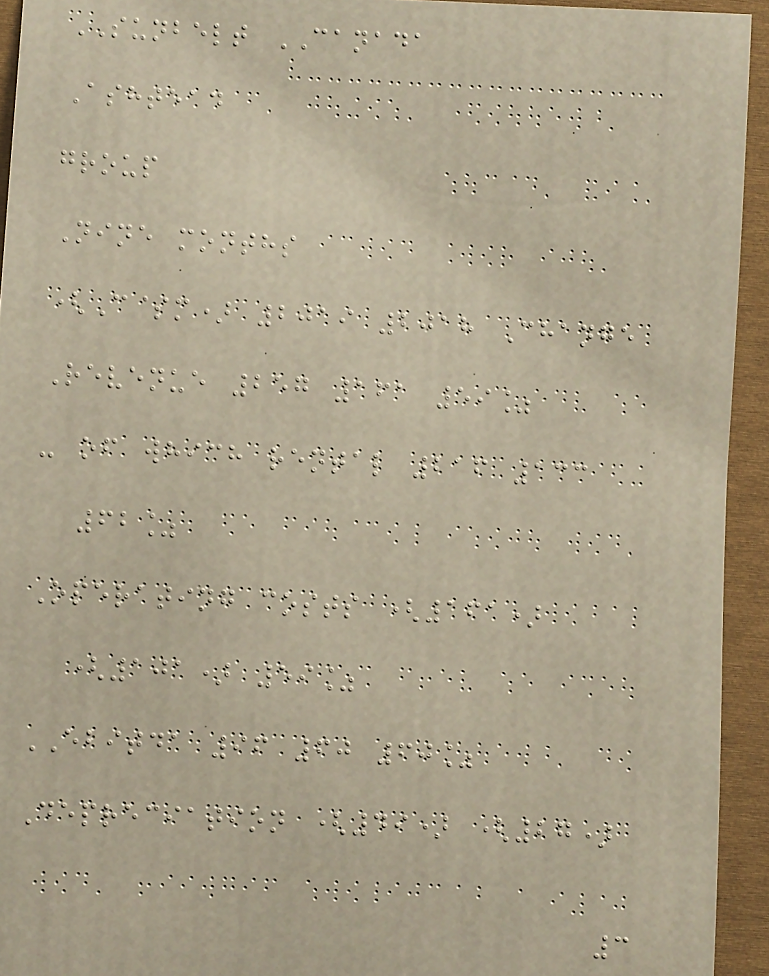SUNBELT CANADA
Ashtead
group
Nine months
(C$m) 2019 2018 Change
Revenue 257 161 59%
- of which rental 216 133
62%
Operating costs (161)
(101) 59%
EBITDA 96 60 60%
Depreciation (49) (27)
3
